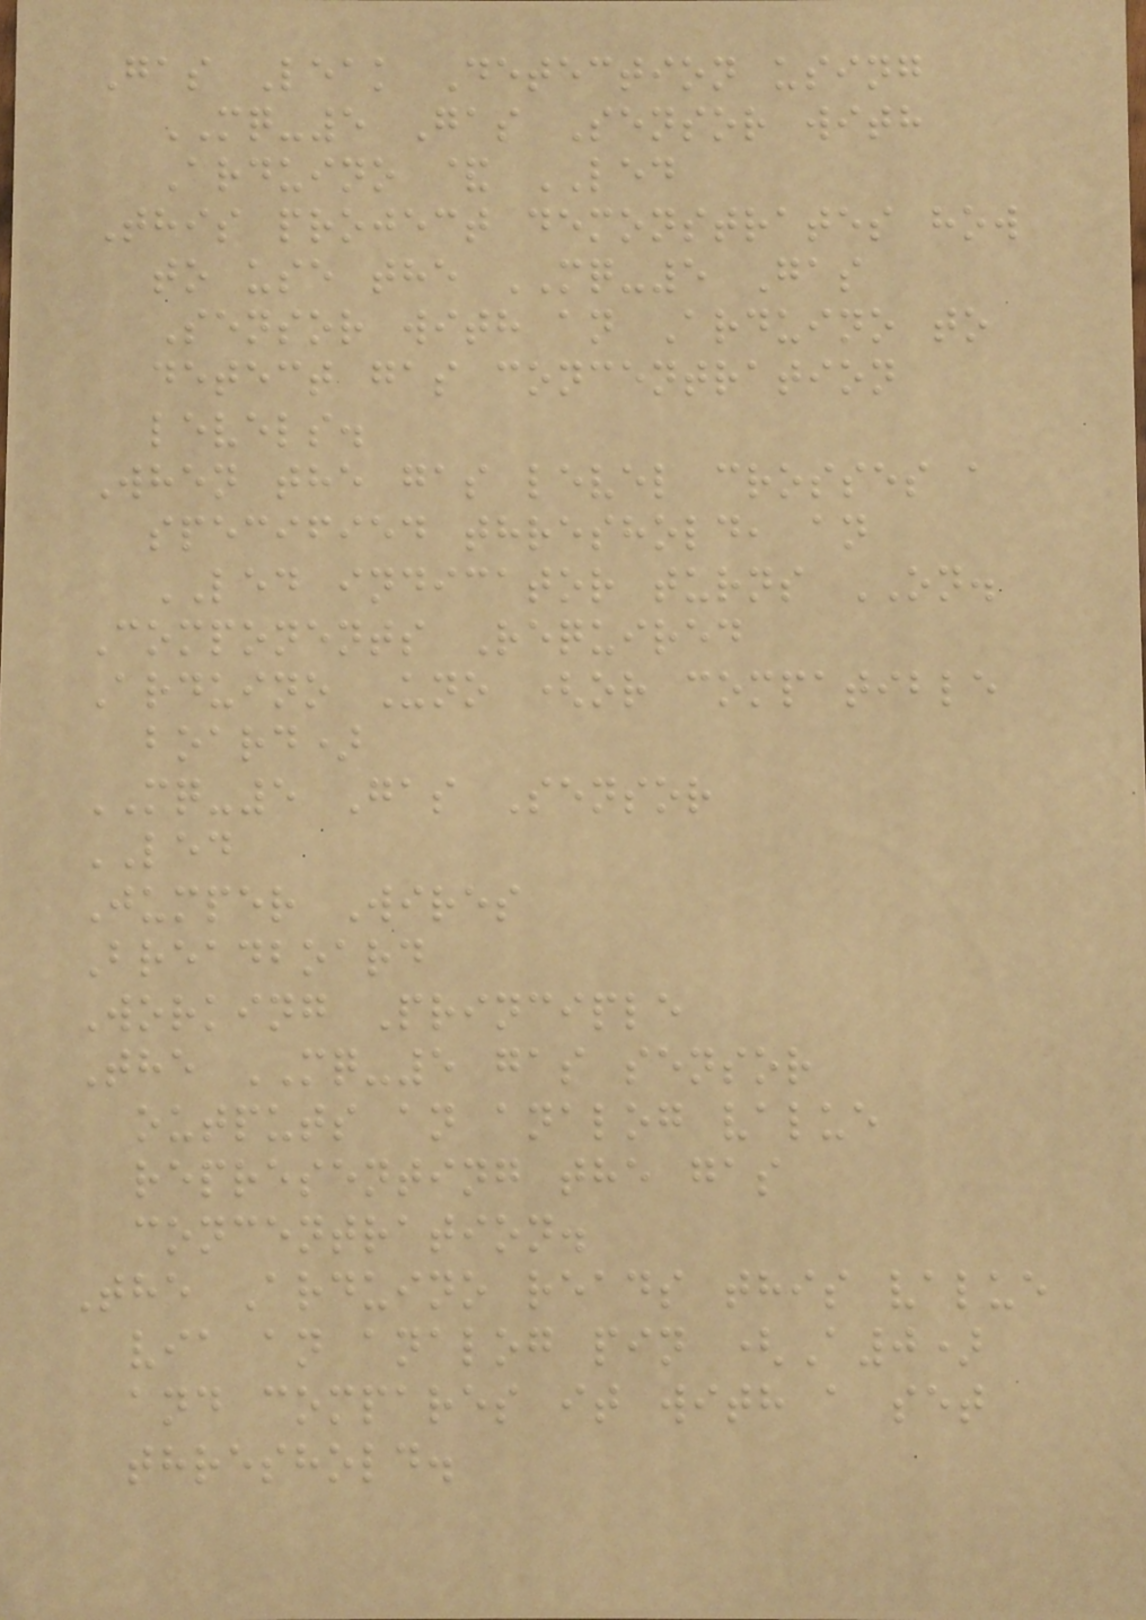Gas Leak Detection using
MQ-5 Gas Sensor with
Arduino & LED
This project demonstrates how
to use the MQ-5 Gas
Sensor with an Arduino to
detect gas concentration
levels.
When the gas level crosses a
specified threshold, an
LED indicator turns ON.
Components Required
Arduino Uno (or compatible
board)
MQ-5 Gas Sensor
LED
Jumper Wires
Breadboard
Working Principle
The MQ-5 gas sensor
outputs an analog value
representing the gas
concentration.
The Arduino reads this value
via an analog pin (A0)
and compares it with a set
threshold.
